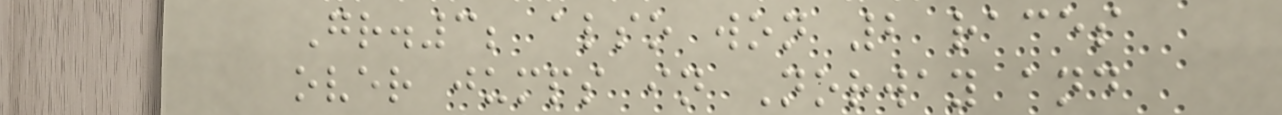Gr.3; also won 2 races
over jumps in Norway and
